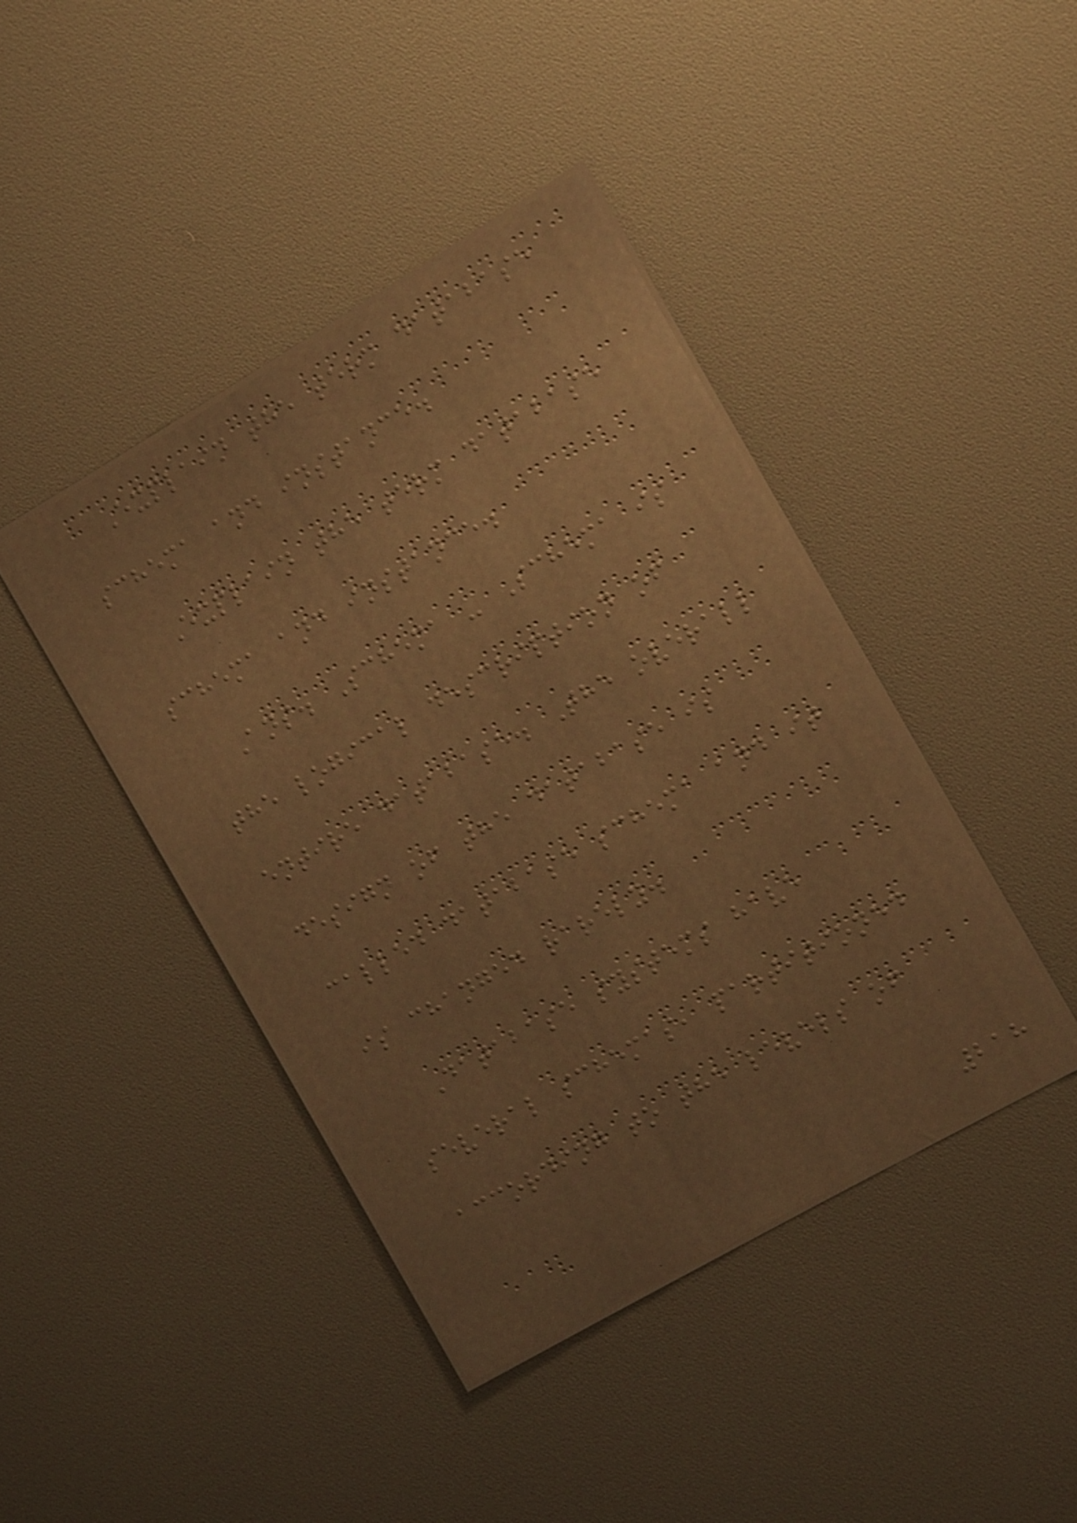Explain the term database
schema and instance.
Explain the term database
schema and instance.
Ans. Schema - Schema is
the logical description of
entire database. The overall
design of the database is
called database schema and it
is changed rarely.
Database systems have
several schemas, partitioned
according to the levels of
218
